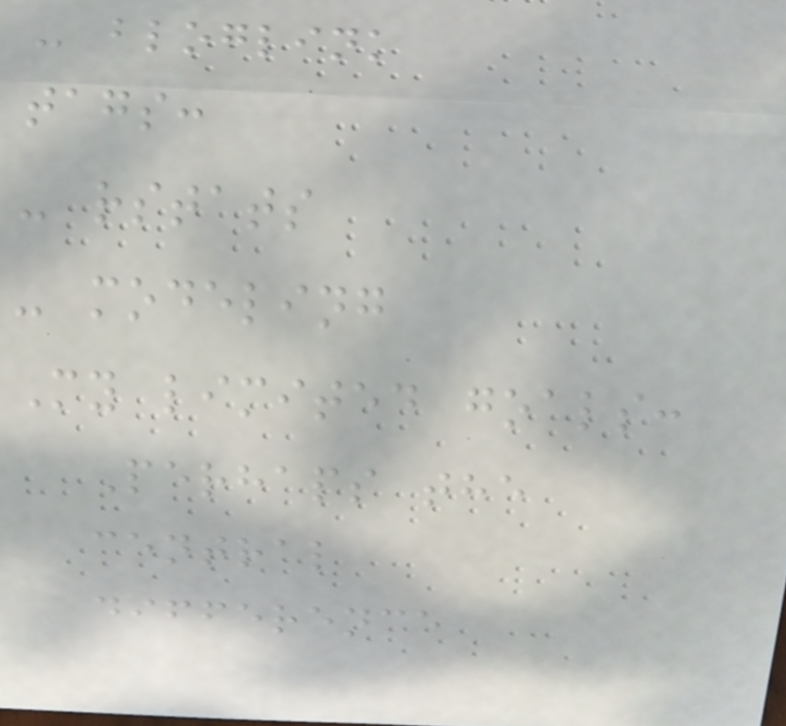- bloglink
tags:
- rstats
- modeling
My limited goals:
Perhaps the
central
difference
